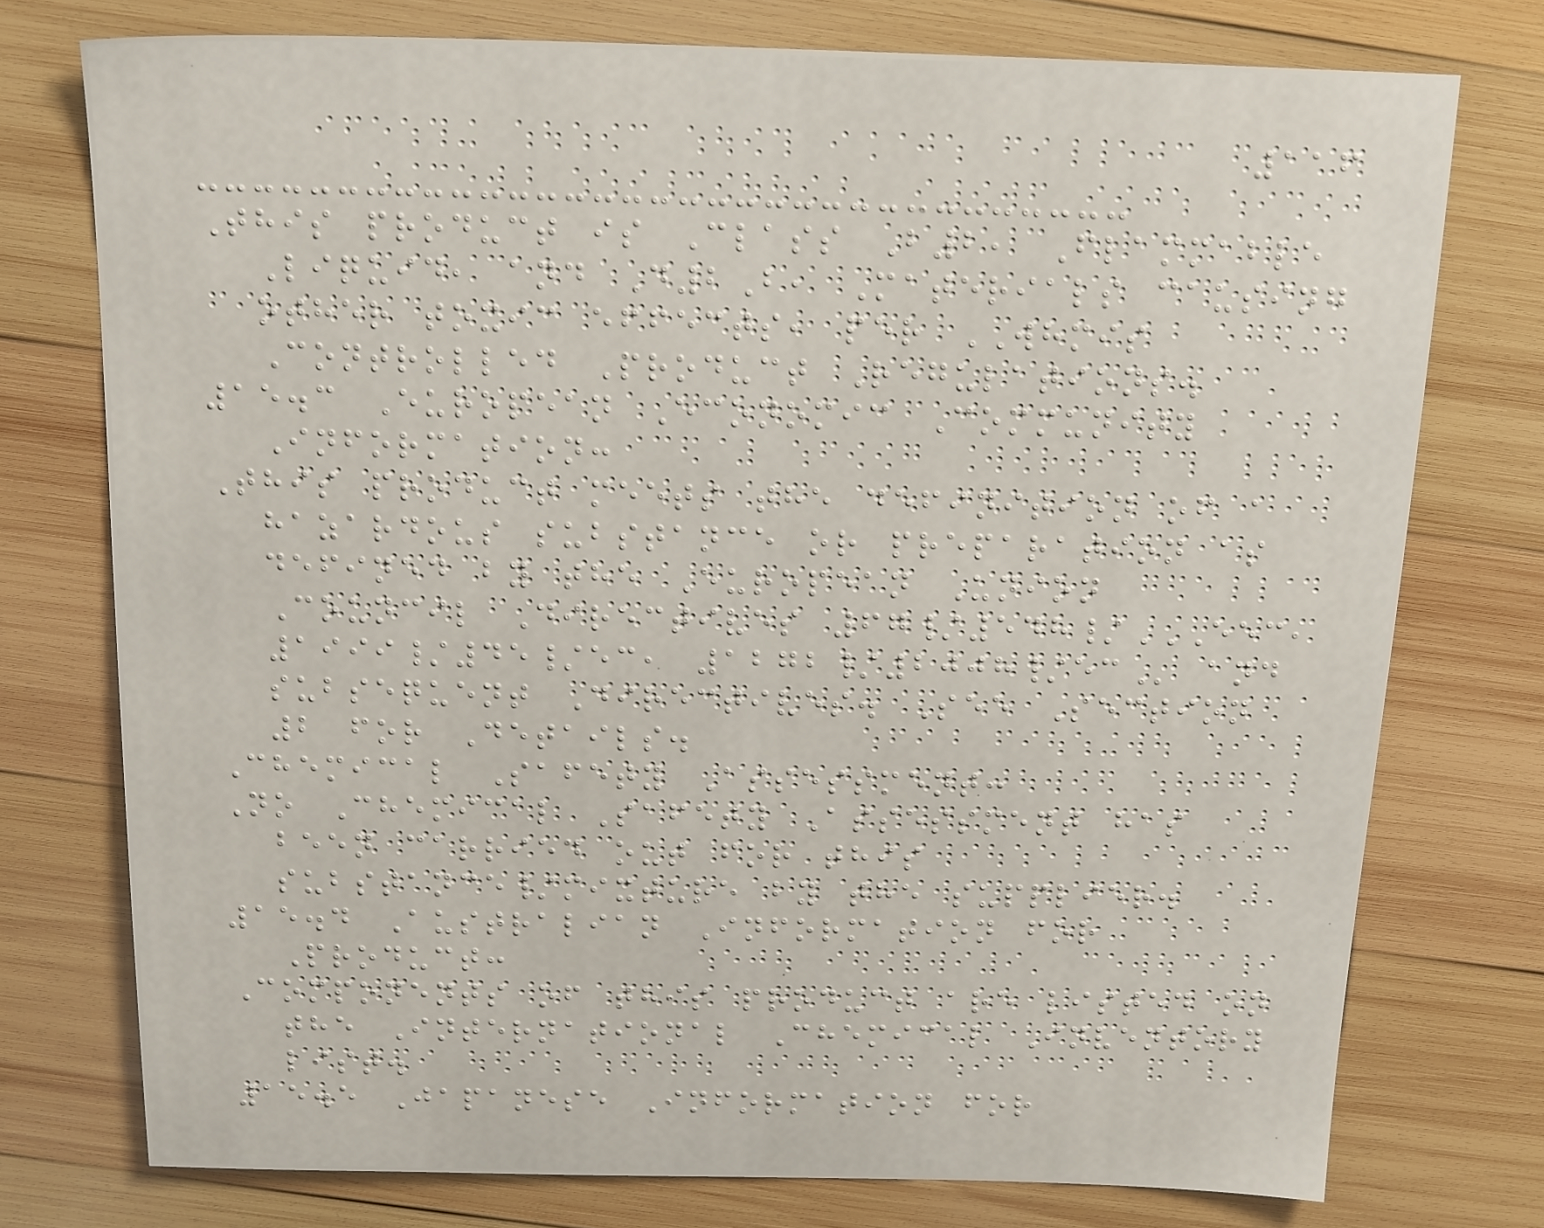116
This product is Class B2, Flammable
Liquid, and D2B, Materials causing
other toxic effects, per WHMIS
Controlled Product Regulations.
15.3 European Economic Community
Information:
This product meets the definition of a
hazardous substance or preparation as
defined by the European Union
Council Directives 67/548/EEC,
1999/45/EC, 1272/2008/EC and
subsequent Directives. See Section
2 for Details.
Chemical Safety Assessment:
No Chemical Safety Assessment has
been carried out for this
substance/mixture by the supplier.
15.4 Australian Information for
Product:
Components of this product are listed on
the International Chemical Inventory
list.
15.5 Japanese Information for
